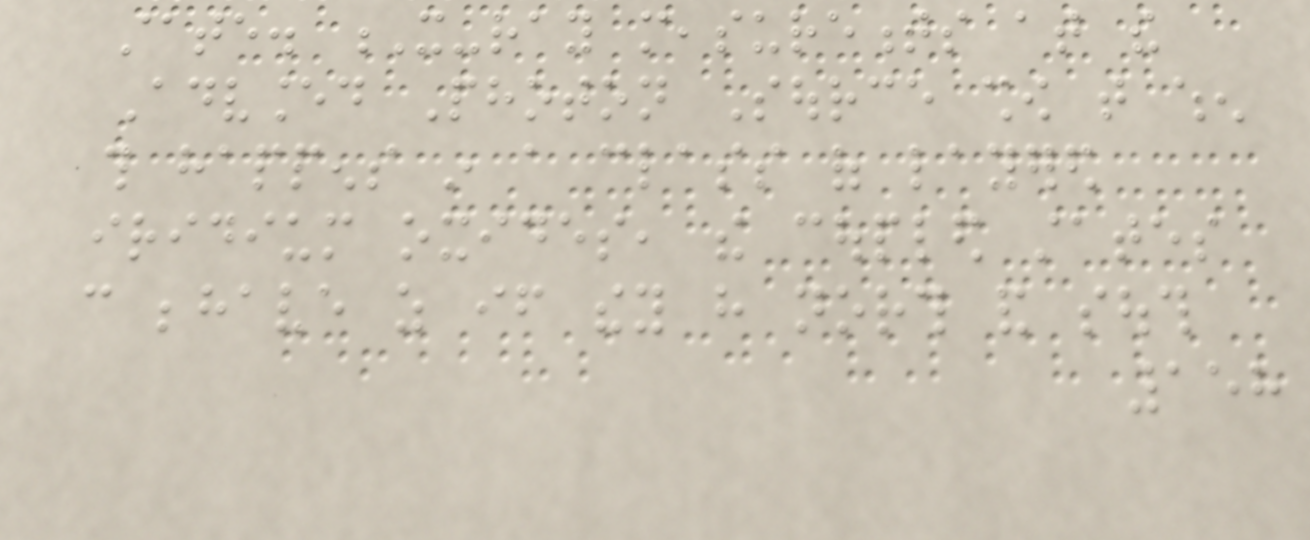state. X-ray measurements at the
Advanced Photon Source show that when
this happens in a class of layered
iridium oxides, the coupled states
can behave as if they have north and south
158
